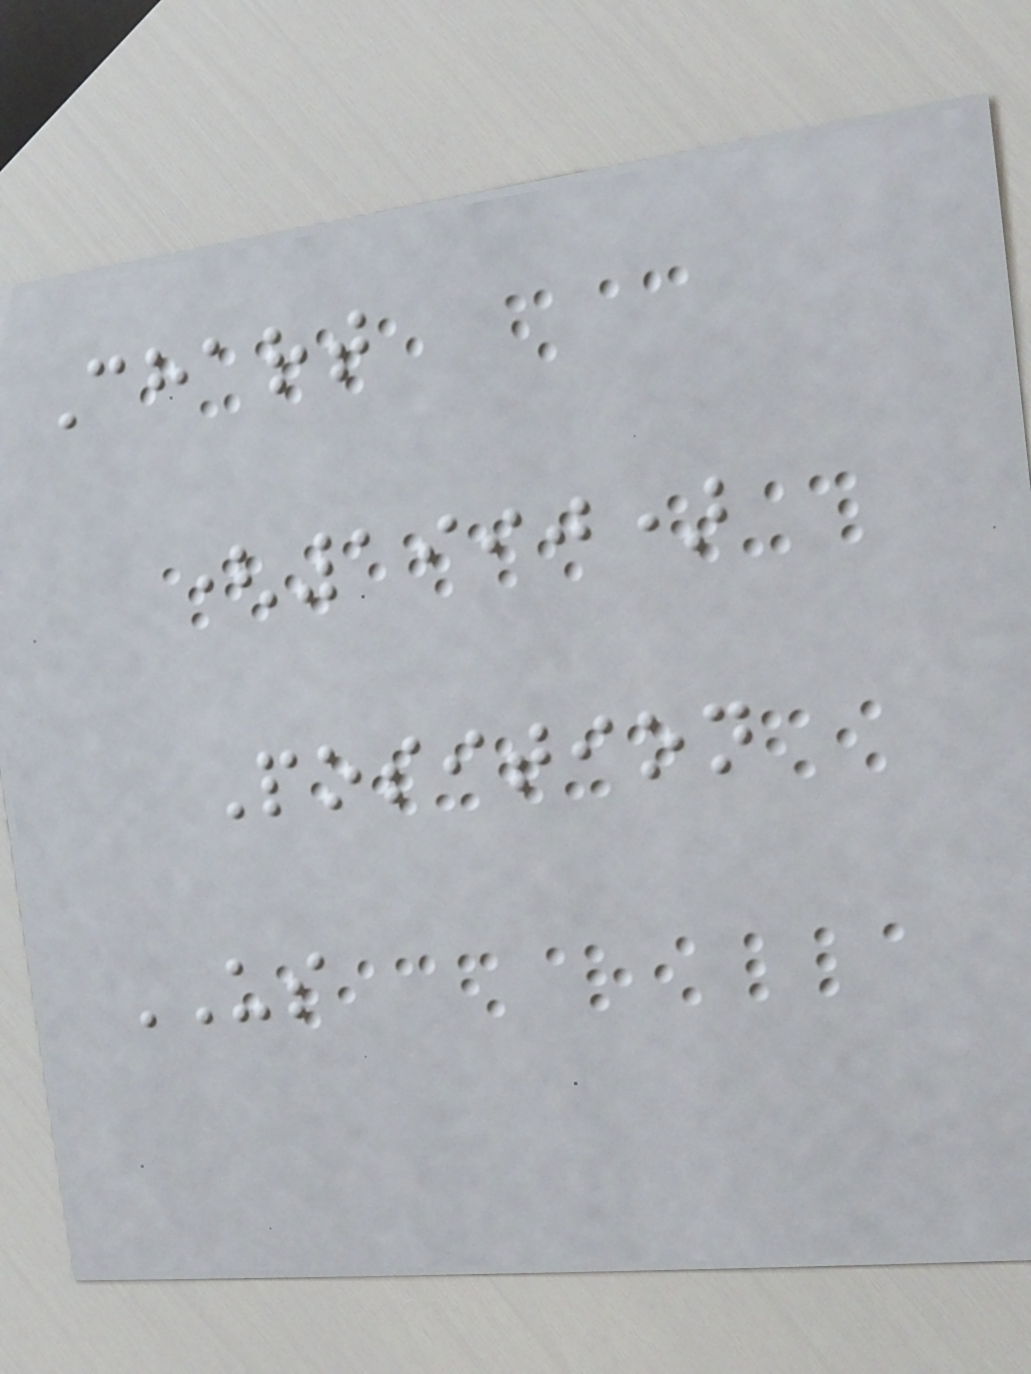Chart
(1990)
Position
US
